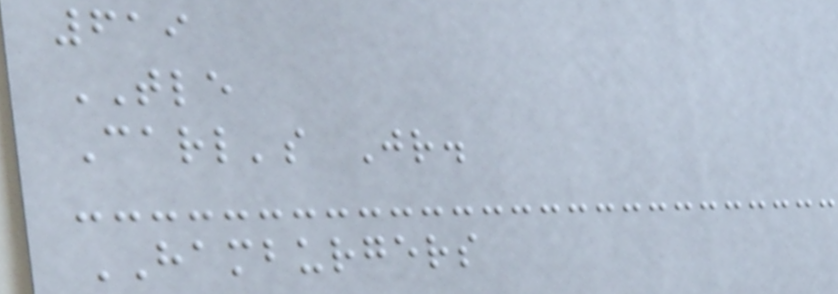619
TLE
Carl's Jr.
HAMBURGERS
